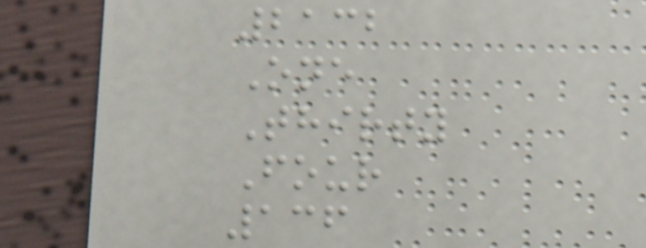2132
One
Thirty
Four
136
